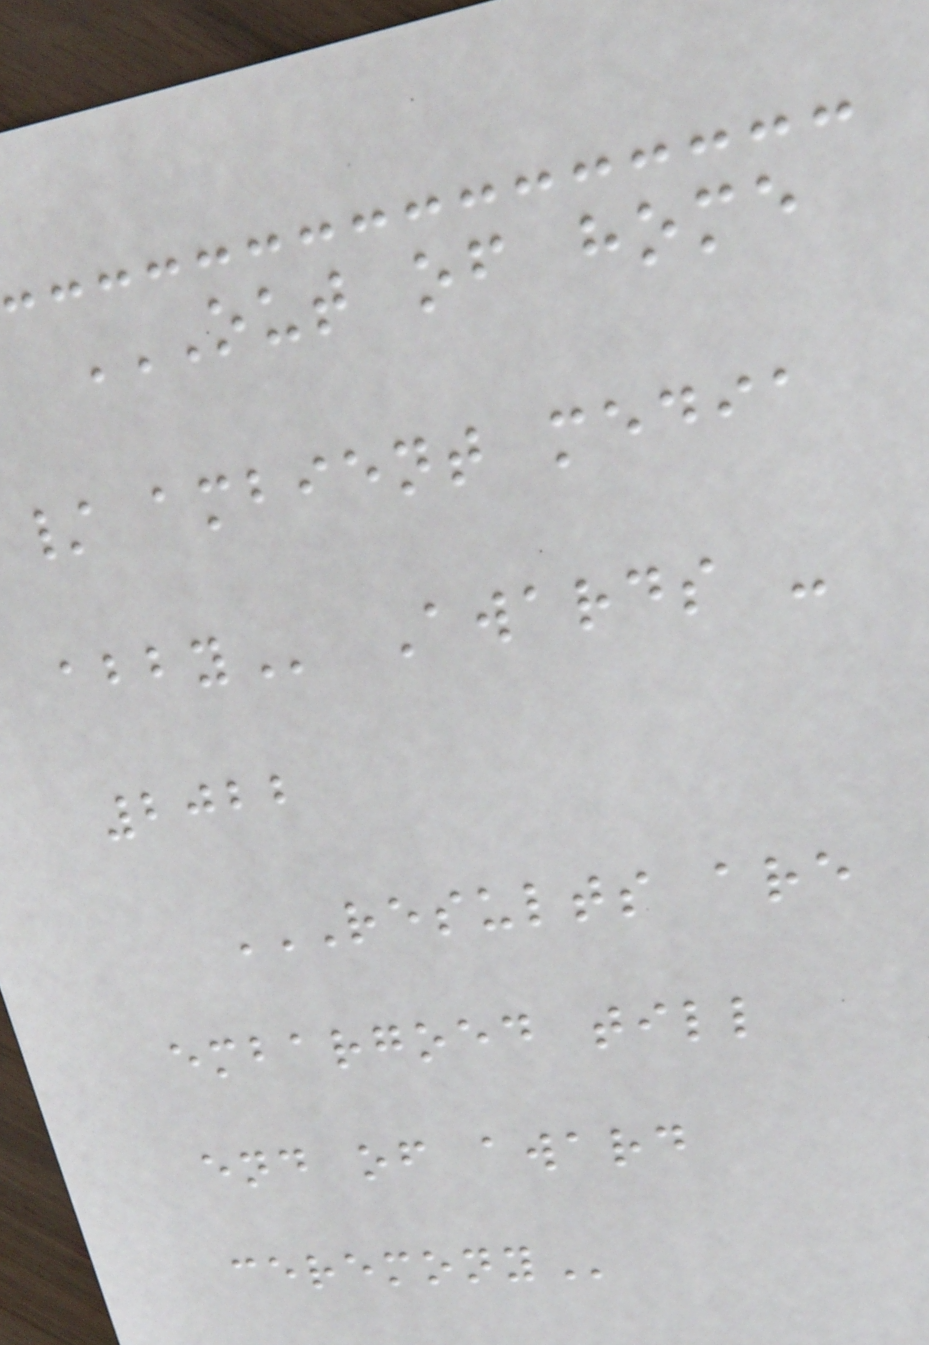OUT OF HOME
/ AMBIENT MEDIA
ABBY Awards -
2022
RESULTS ARE
EMBARGOED TILL
END OF AWARD
CEREMONY
